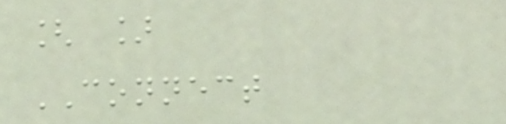[ ]
CONNECT
